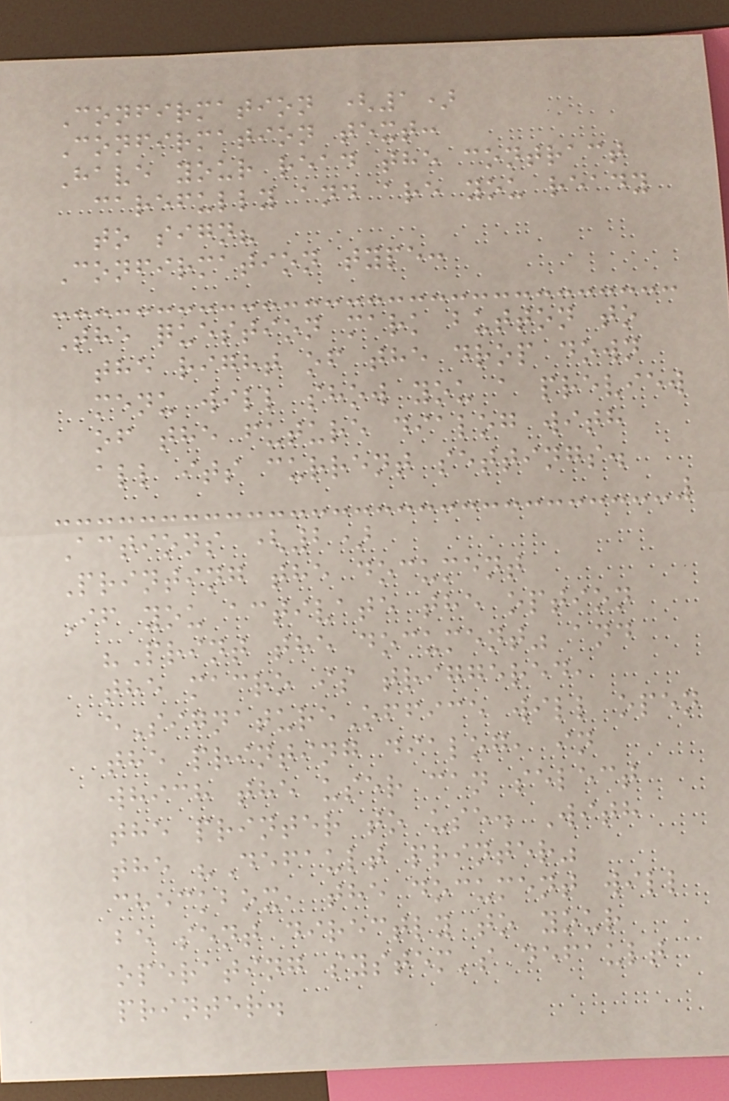Confirmation (1)
Confirmation text:
Have your read the contract
carefully and are you ready
to sign?
Confirmation type:
The question mark button to
the right of the drop down
menu will show you a preview
of the future dialog with
all its current settings.
Actions (2)
Printing the document
If you activate the option
"Print the document" and
the macro is triggered,
eSignatureOffice will open
the printing dialog, in
which the user can select
the printer to use. With
the "Default printer"
checkbox, the document will
be sent directly to your
operating system's default
printer.
